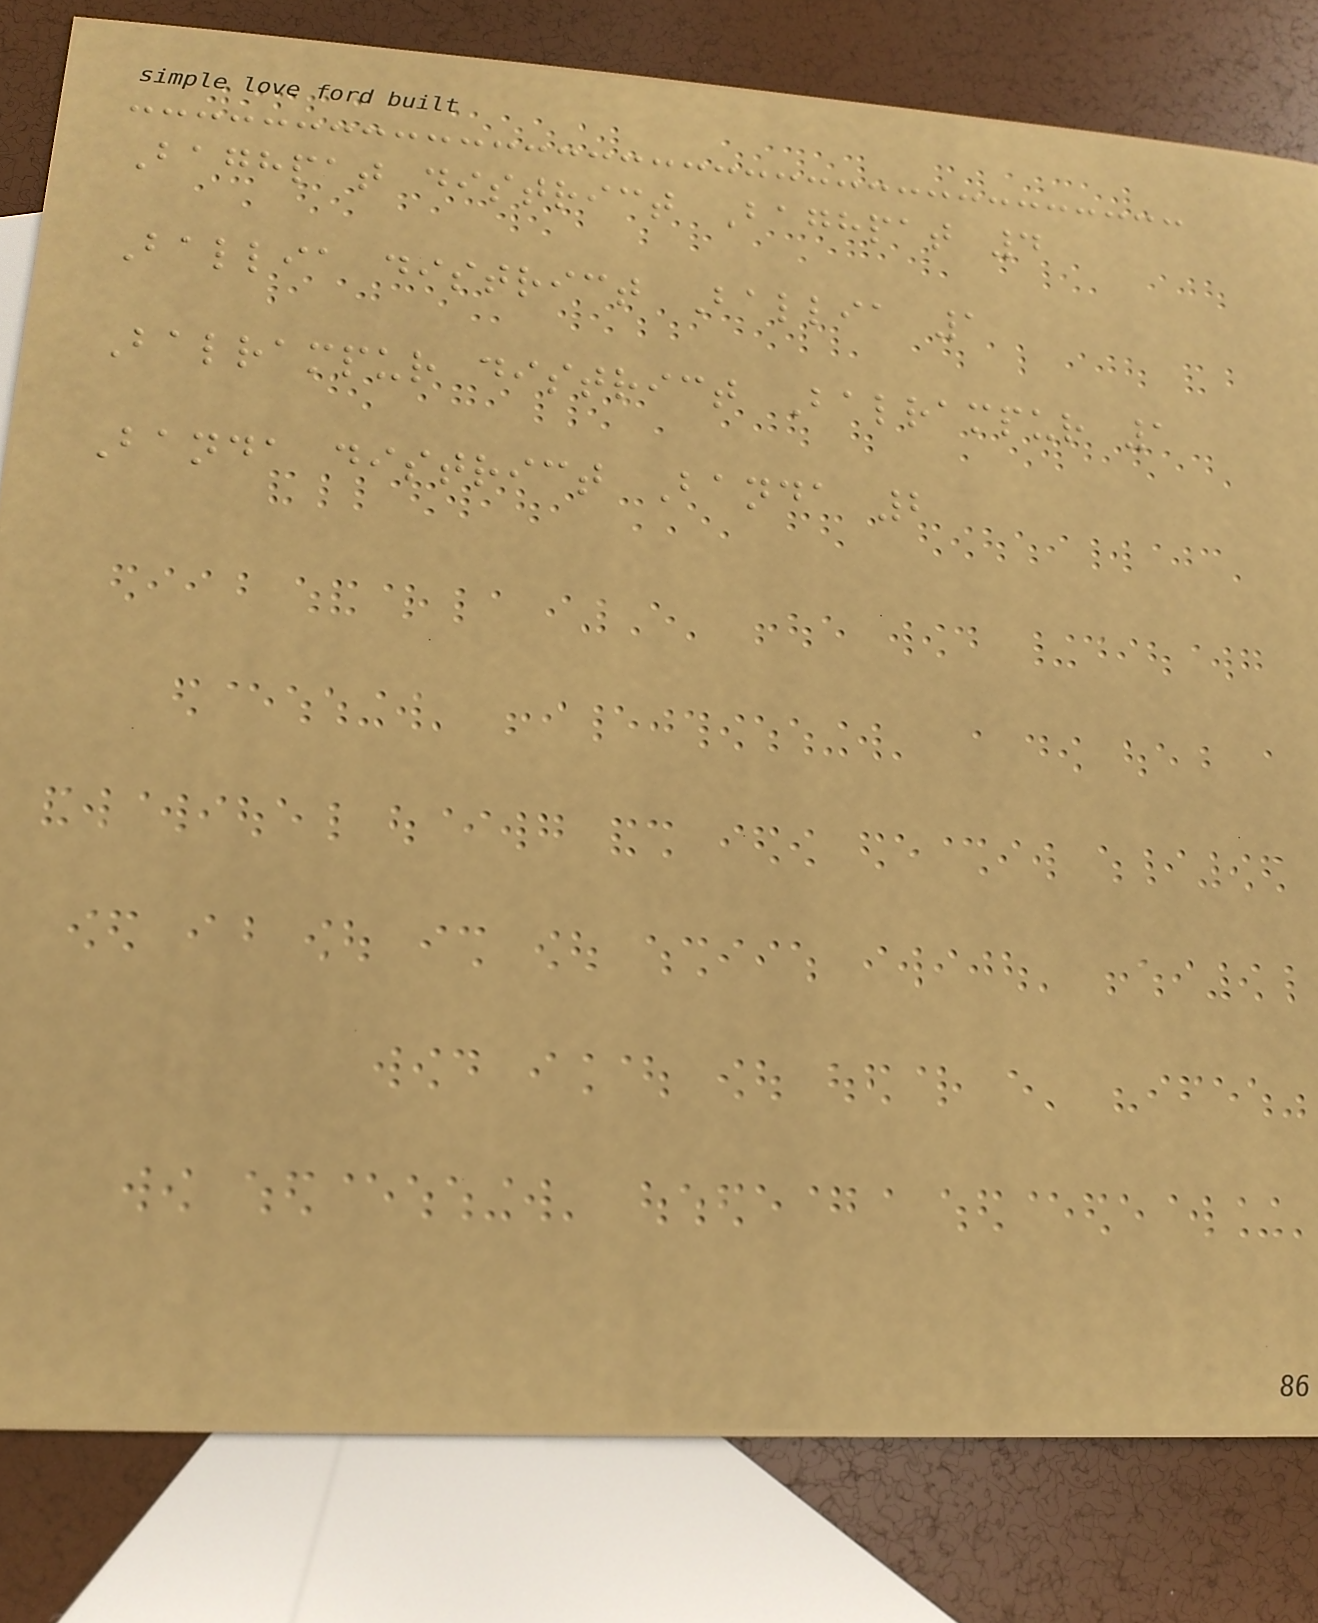Baghpat district Baghpat 4
Ballia district Ballia 1
Balrampur district Balrampur 1
Banda district Banda 2
